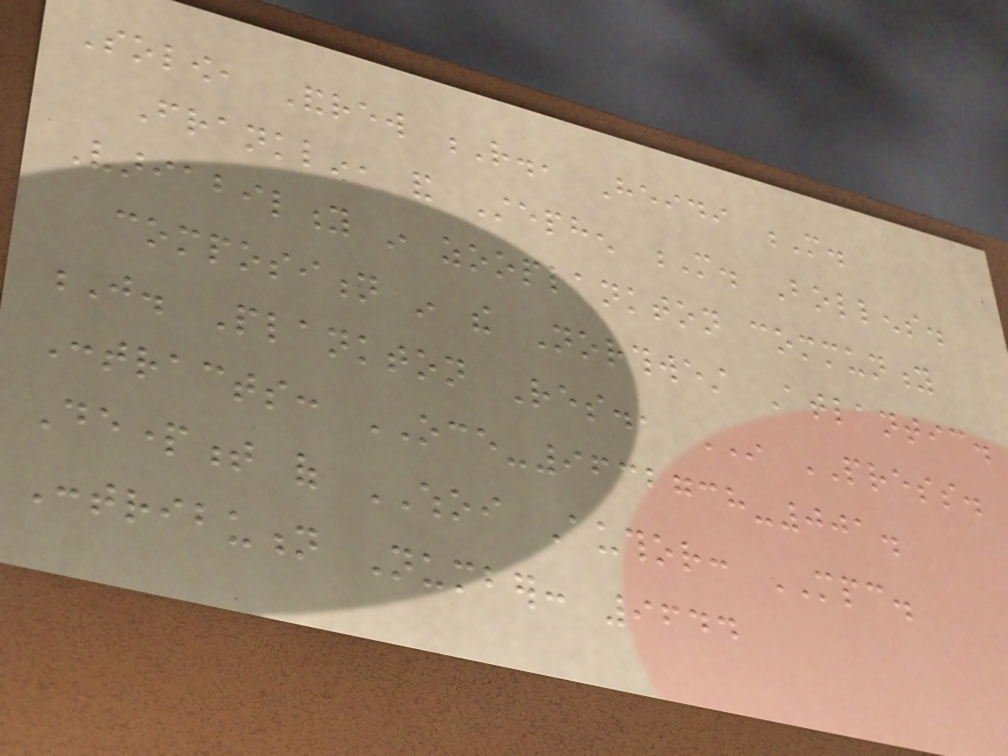Solow, Andrew R., Heidi M.
Franklin, and Stephen M. Bollens.
Variability in zooplankton community
composition in the Northwest Atlantic.
J. Plankton Res., IN PRESS.
Contracts: OCE-9632738-001.
Department of WHOI Author: MPC.
Contribution Number: 9644
